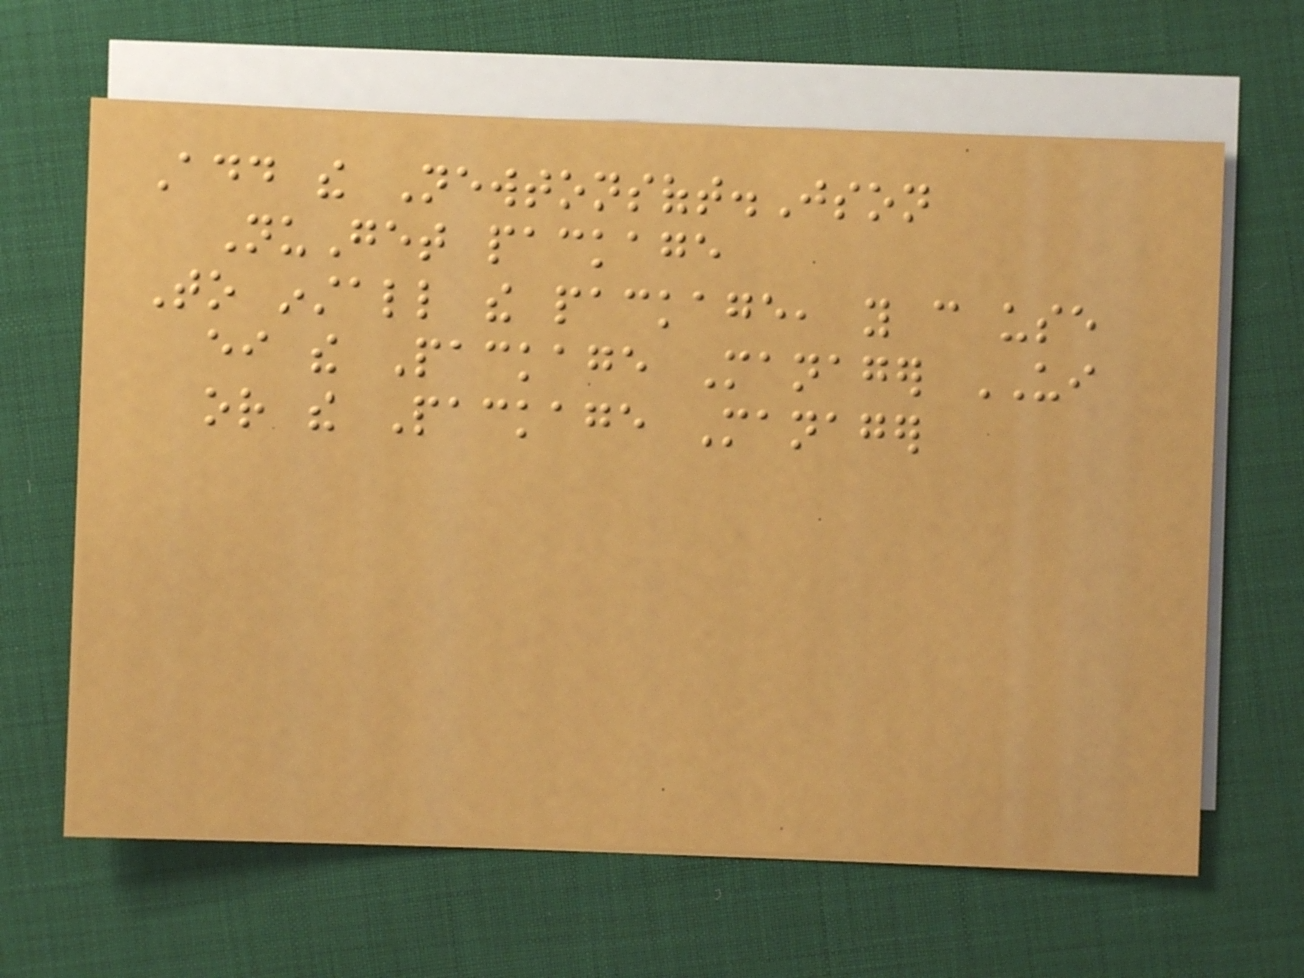Add the Newtonsoft.Json
NuGet package
To install the package, you can use
either the Package Manager UI
or the Package Manager
